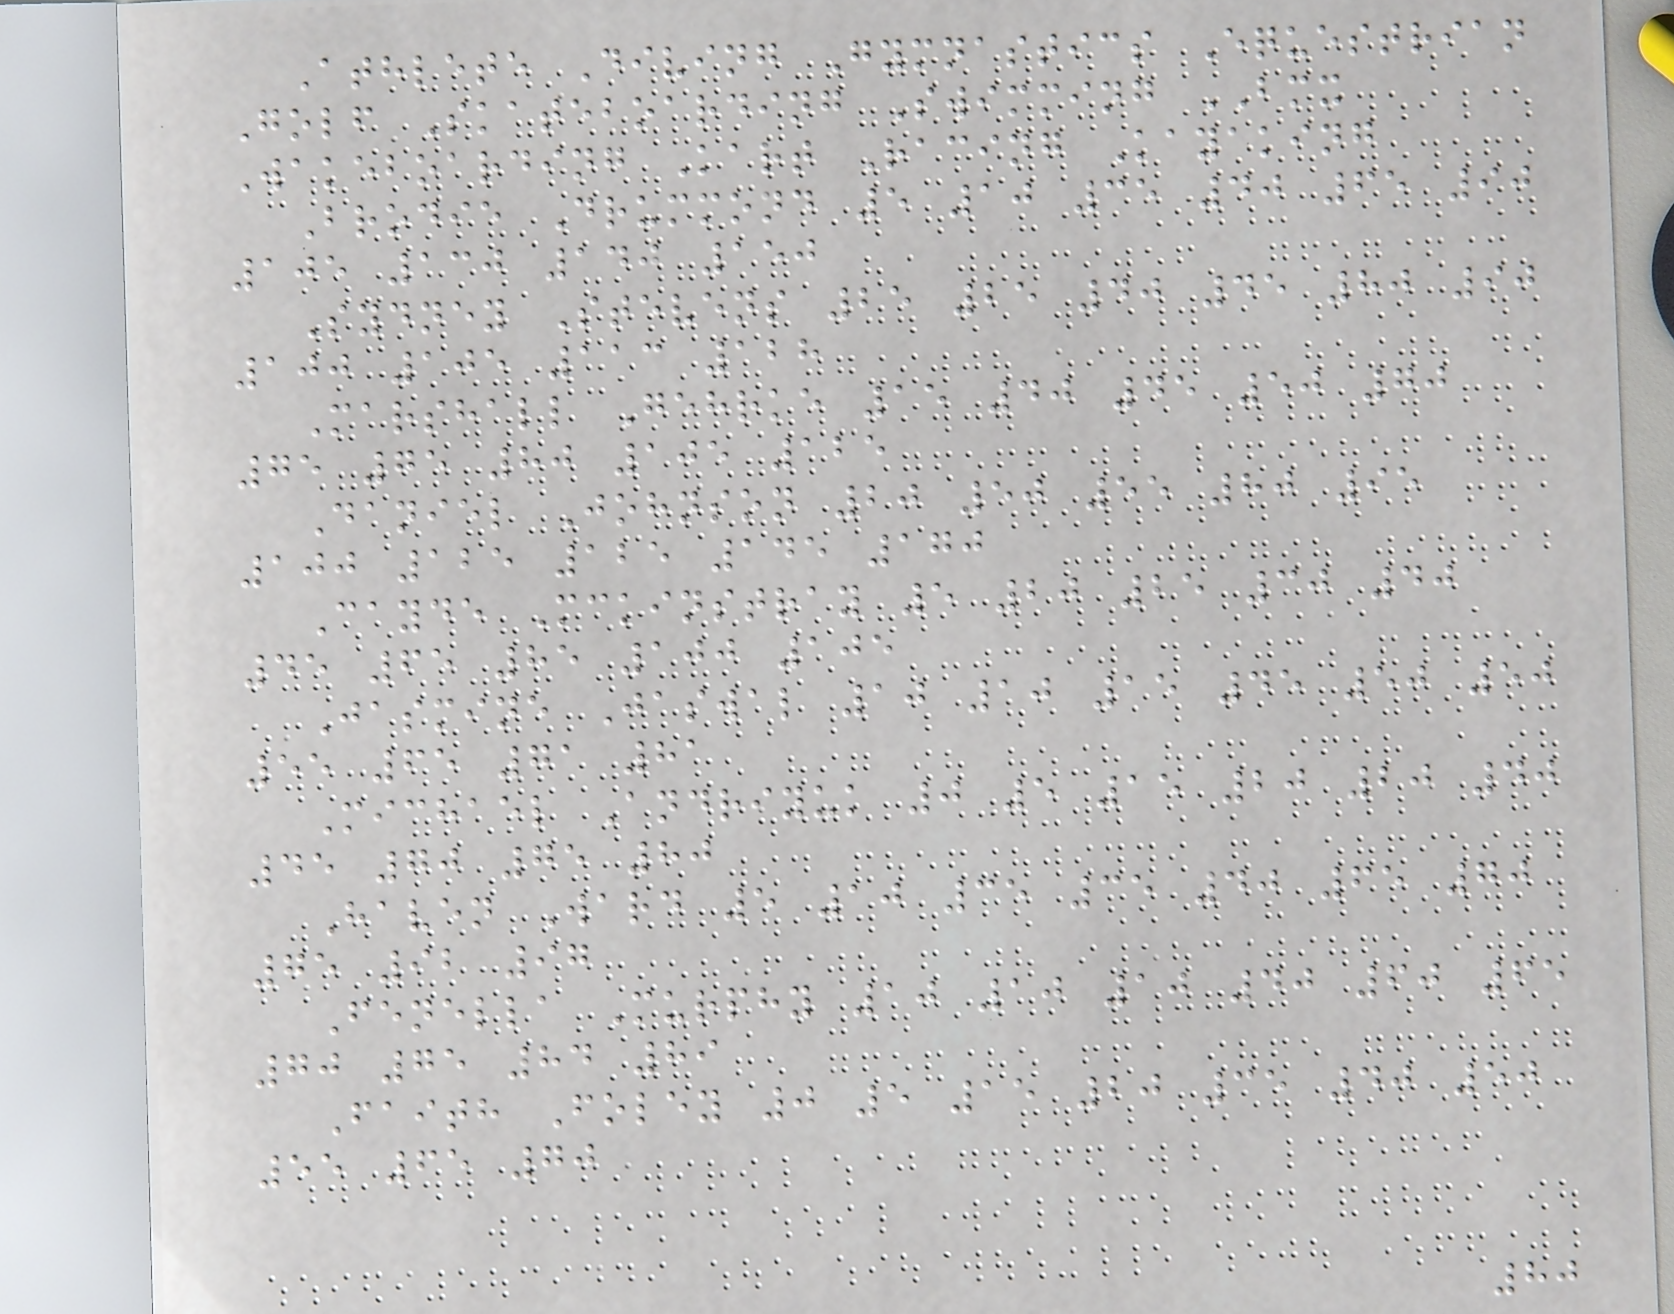Athlete Diving Gymnastics Equestrian
Golf Skateboarding Swimming BMX
Wakeboarding Kart Racing Kayaking
Brodie Drummond 5 10 35 40 65 90
105 130 140 150
Sydney Stevens 25 25 40 45 80 90
100 105 113 128
Marshall Gehrke 15 40 45 50 70
75 75 80 105 125
Daniel Johnson 20 50 55 80 95
100 125 125 145 170
Cayde Mckinstray 5 20 25 30 40
45 65 85 100 105
Jasmine Jaswal 10 10 15 45 50 50
55 65 71 81
Michael Andriyuk 0 5 15 20 20 40
45 70 75 80
Haven Ward 5 10 35 35 40 65 70
75 92 97
Fenella Murphy 10 10 10 40 60 65
70 75 84 89
Faith Foley 0 5 15 20 35 40 50
55 65 70
80
